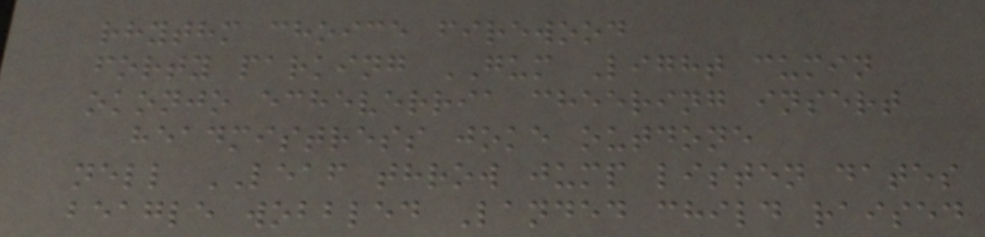rhythm choice firewood
forty parking GUM Light cumin
okonjo echeverria cheering insert
headmistress joke outdone
nell LEAF throw jump listen dates
beagle wobbled Landed child raised
